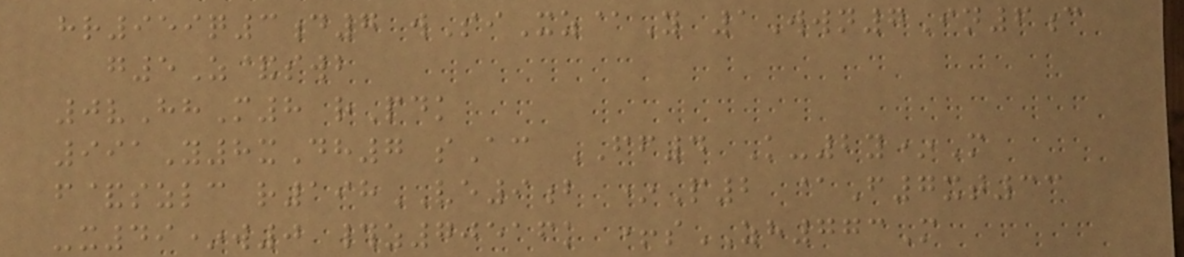hr959q3d7 wSiXz@Y 1Wwn7In6c
g5Z&swb
0vHhM8 rPdk
991Y8xDh7 sAc FF4 K-2y*M
f&szlc r198VE9b *P2 @F7xt33
-x49*w0 #z70516k +sZH773M
